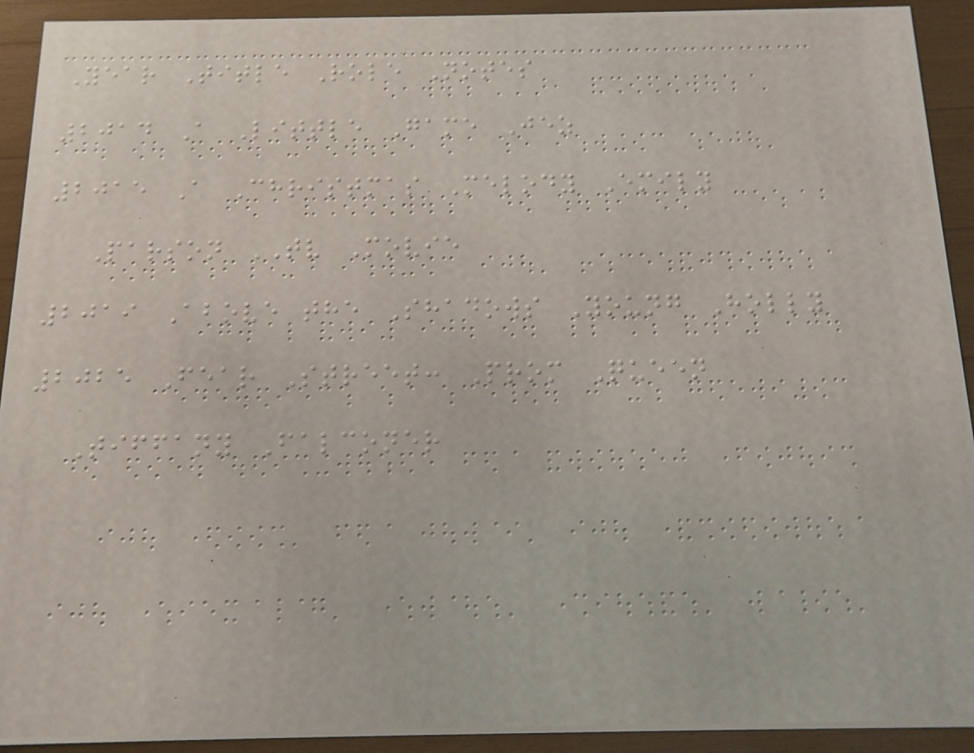Year Title Role Notes
2014 A Little Game Jez
2015 A Christmas Melody Emily
Parson TV Movie
2019 Above the Shadows Young Holly
2025 Fear Street: Prom Queen
Tiffany Falconer
